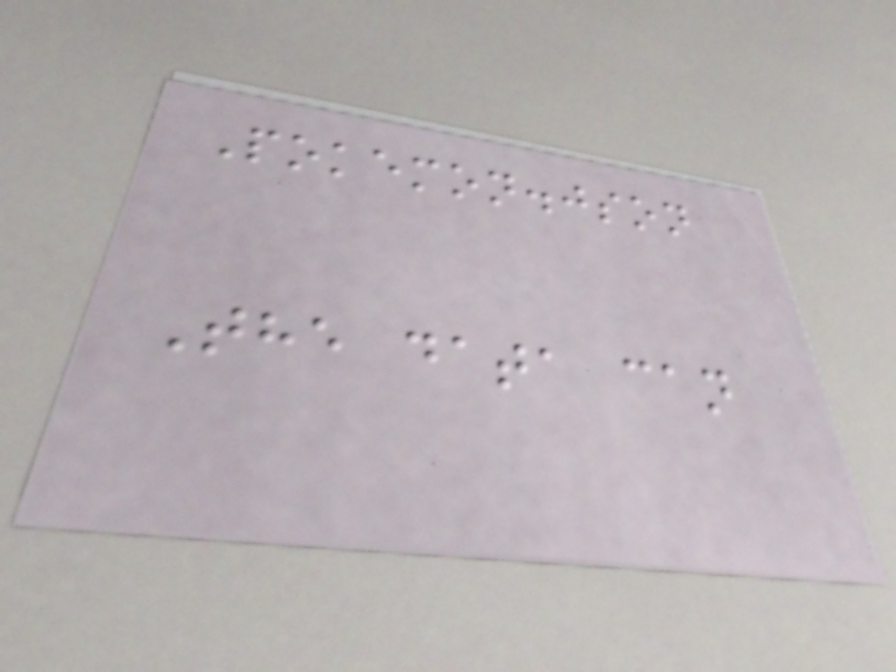Pokemon.json
The data can
